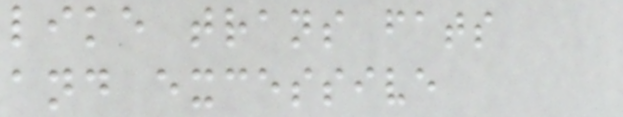like trans fats
and excessive
